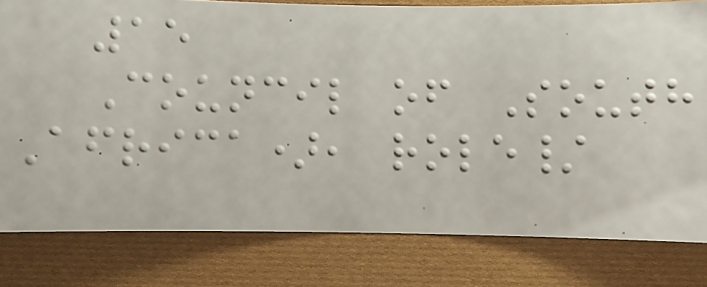15
Council of South
Africa), role/
